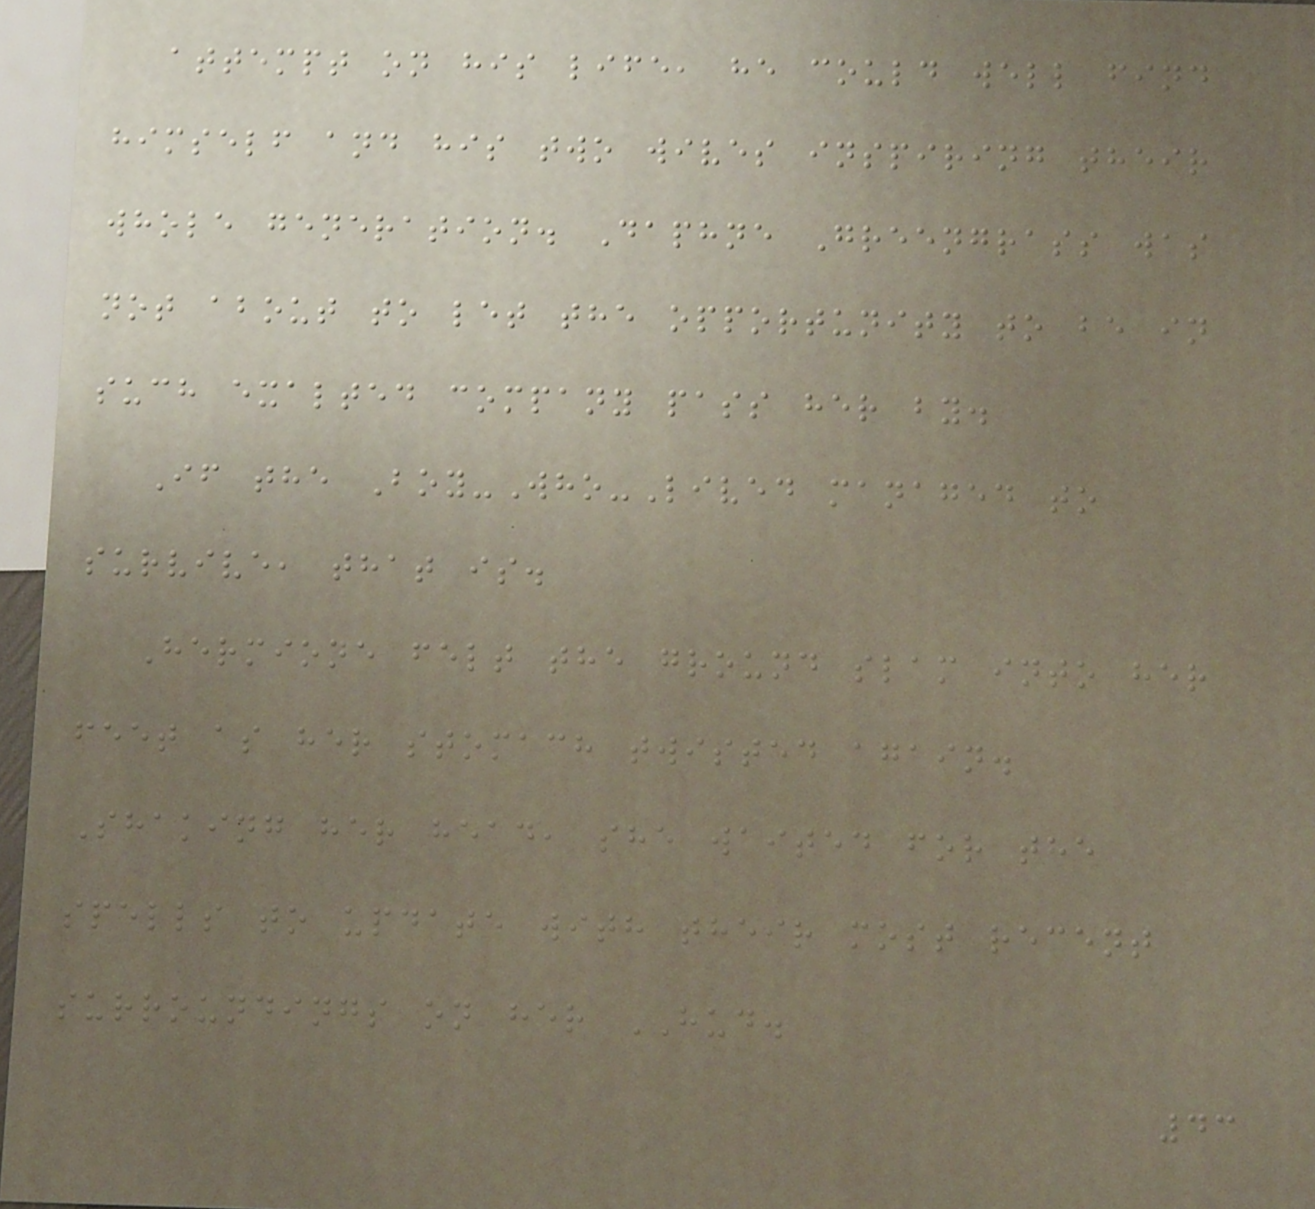attempt on his life, he could well find
himself and his two wives inspiring their
whole generation. Daphne Greengrass was
not about to let the opportunity to be in
such exalted company pass her by.
If the Boy-Who-Lived managed to
survive, that is.
Hermione felt the ground slam into her
feet as her stomach twisted again.
Shaking her head, she waited for the
spells to update with their most recent
surroundings on her HUD.
43
